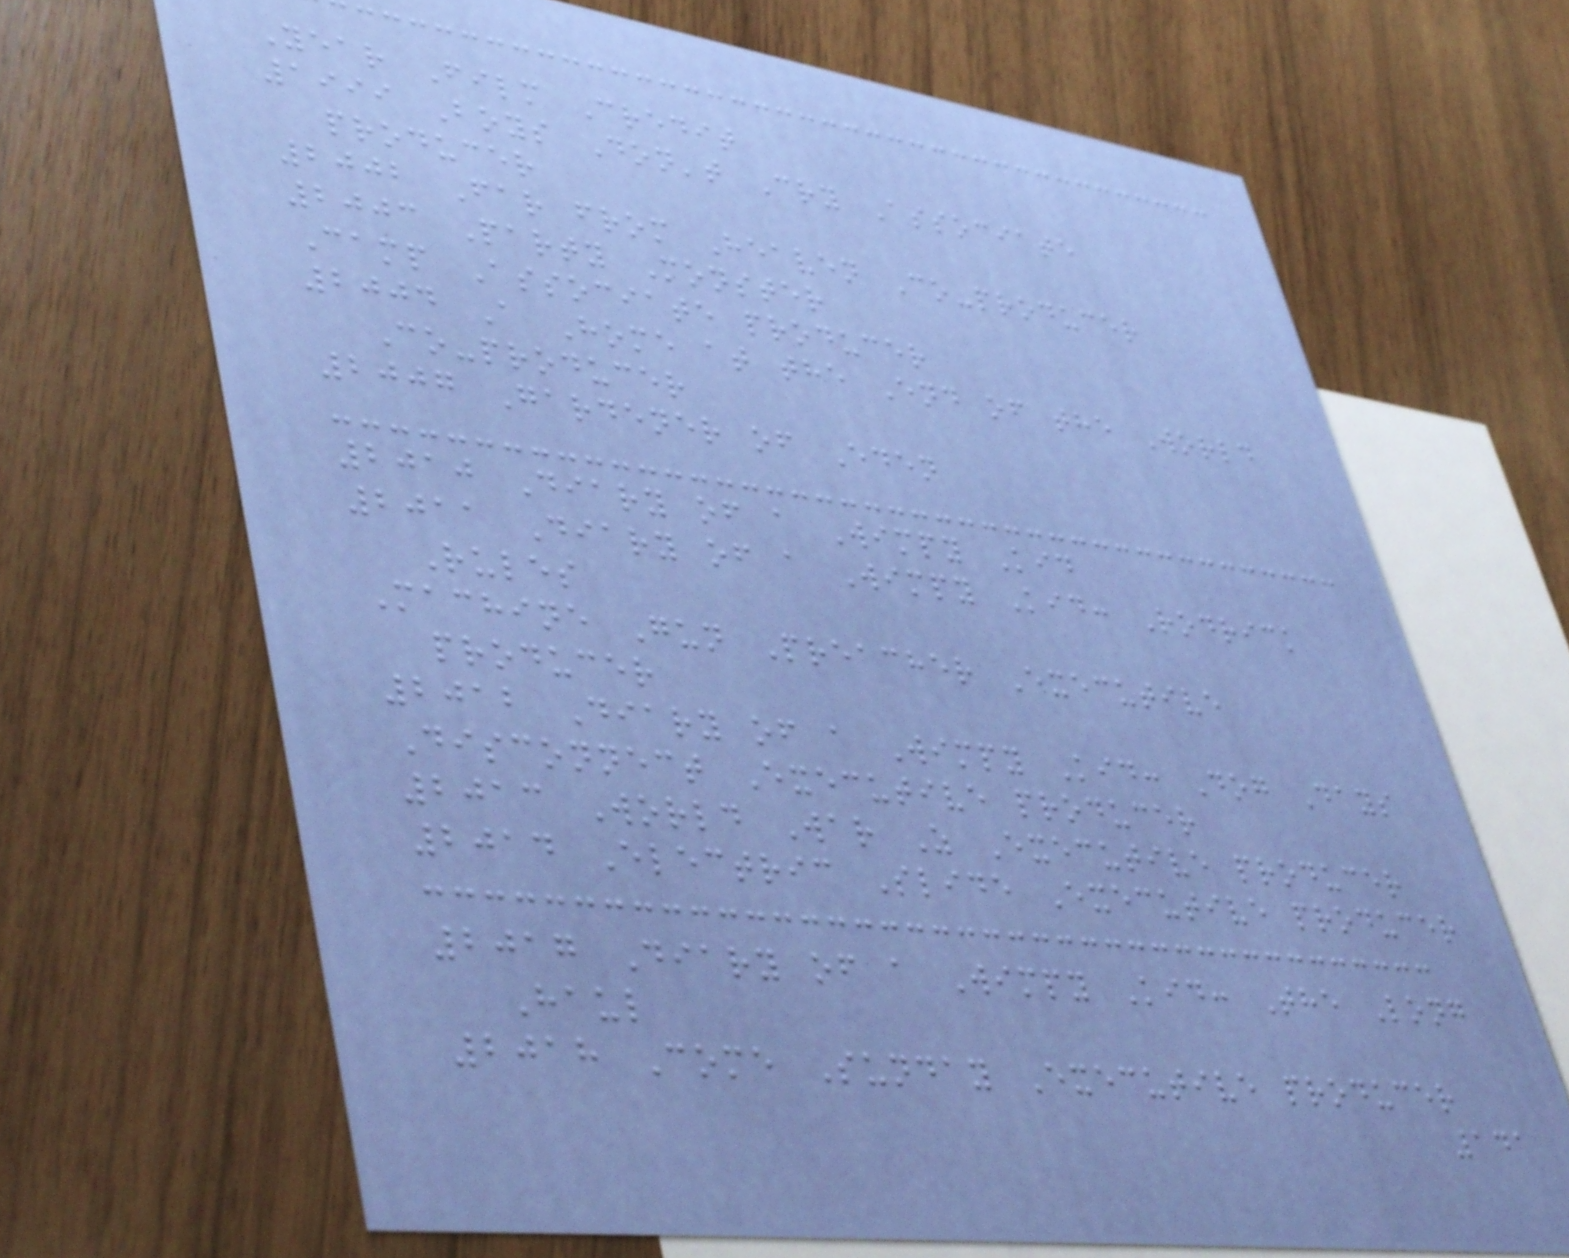Year Film Credit
1999 Boys Don't Cry Associate
producer
2002 Far from Heaven Co-producer
2003 Party Monster
Camp Associate producer
2004 A Home at the End of the World
Co-producer
2007 Gardener of Eden
2010 Diary of a Wimpy Kid
2011 Diary of a Wimpy Kid: Rodrick
Rules
Machine Gun Preacher Executive
producer
2012 Diary of a Wimpy Kid: Dog Days
Disconnect Executive producer
2013 World War Z Executive producer
2014 Electric Slide Executive producer
2017 Diary of a Wimpy Kid: The Long
Haul
2018 Come Sunday Executive producer
141
